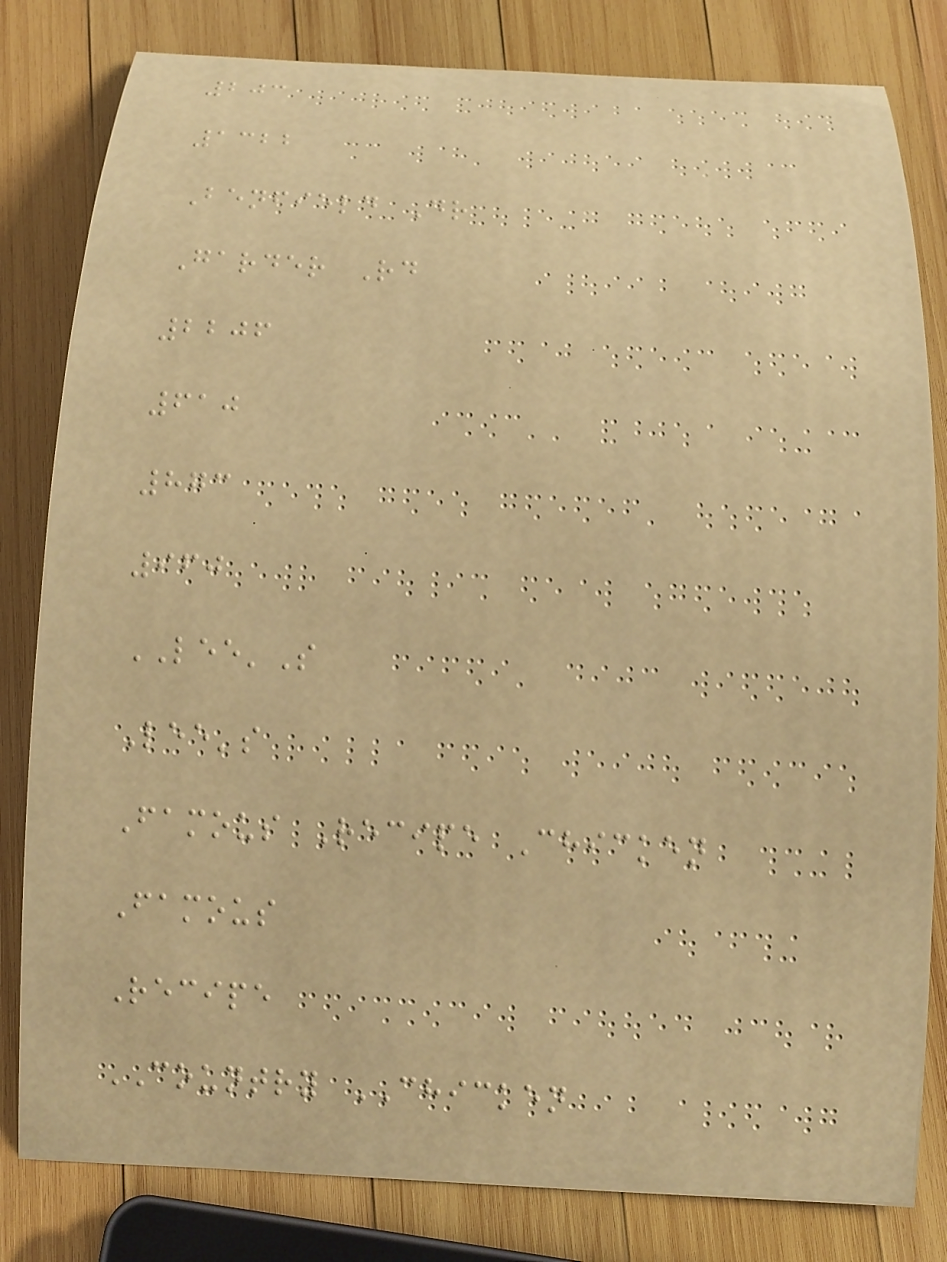203
1322
Benfield Dr
Garder Rd
2206
610
873
960
LEE'S
Lee's
Famous Recipe Chicken
Famous
Recipe
COUNTRY CHICKEN
